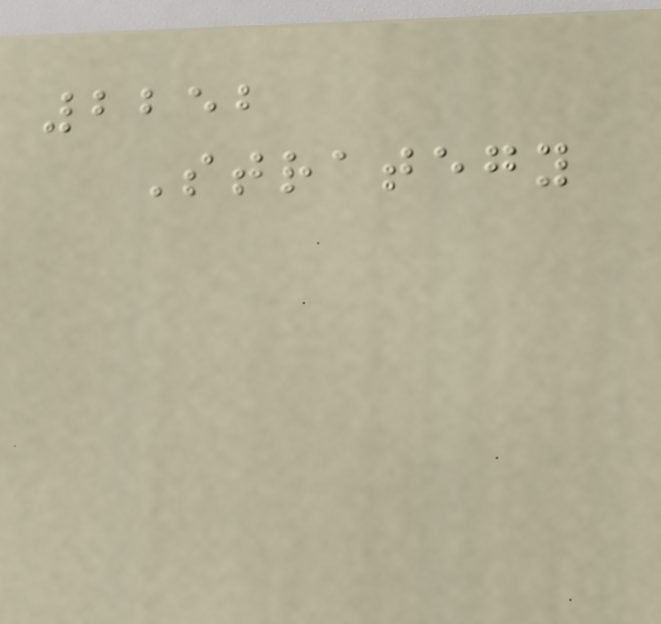2252
Strategy
